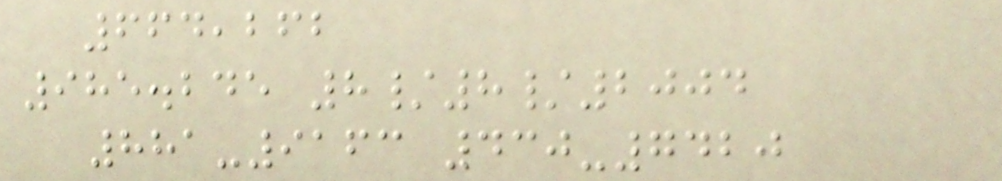664,262
985.245 8/8/2004
881-9163 430-7420
